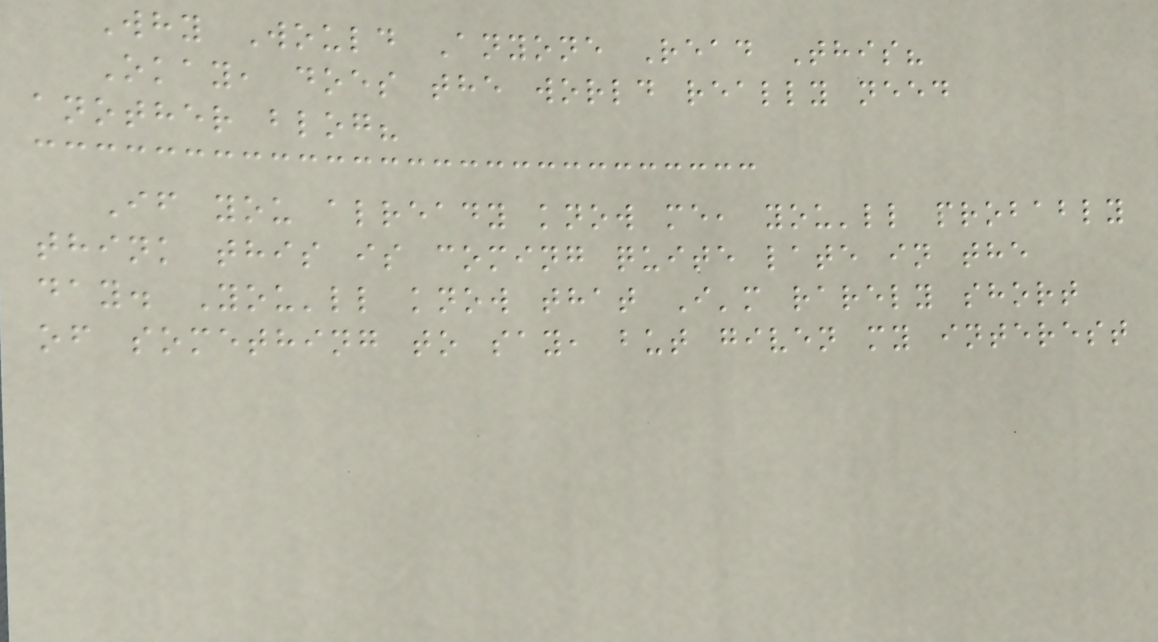Why Would Anyone Read This?
Okay, does the world really need
another blog?
If you already know me, you'll probably
think this is coming quite late in the
day. You'll know that I'm rarely short
of something to say, but given my interest
